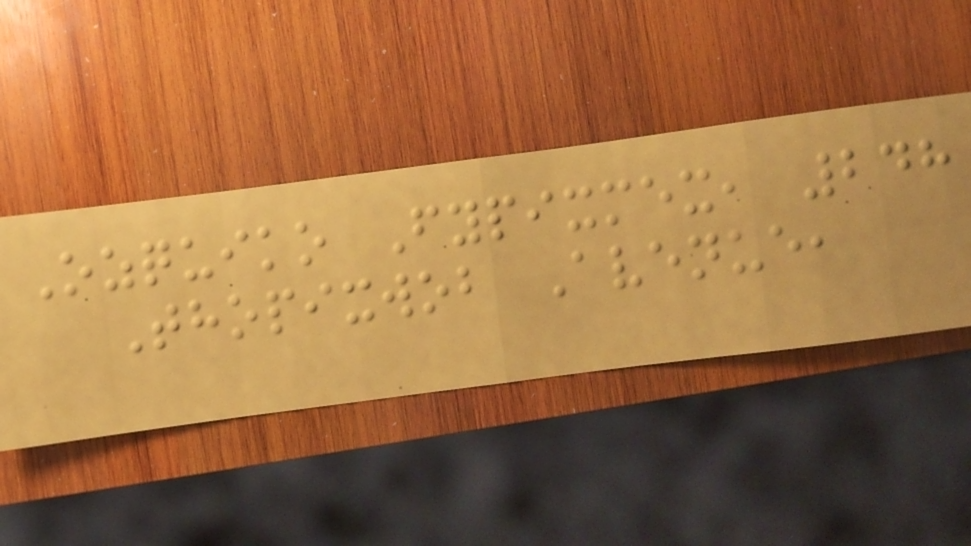Ozquiko Fypixmex, 248
Thopixwob Avenue,
